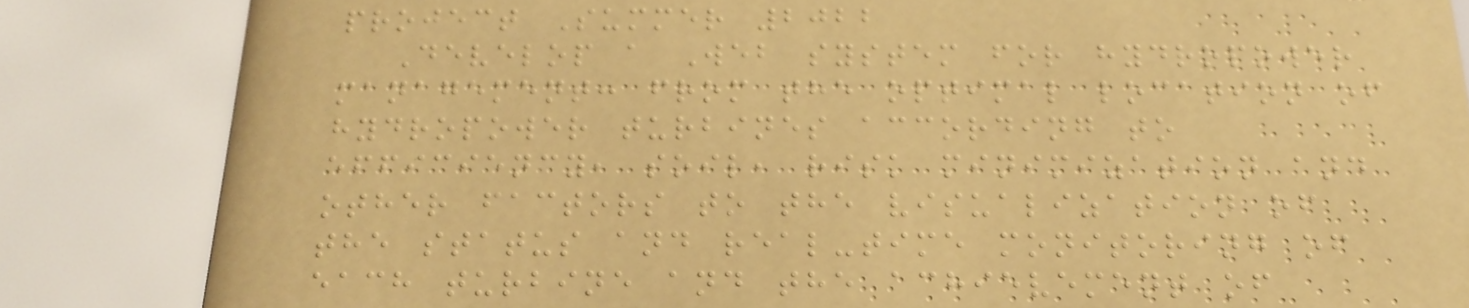project Summer 2022
Develop a Web system for hydropower
management: from the optimal location of
hydropower turbines according to
efficiency, soil, risk minimization and
other factors to the visualization of
the status and real-time monitoring of
each turbine and the achievement of
